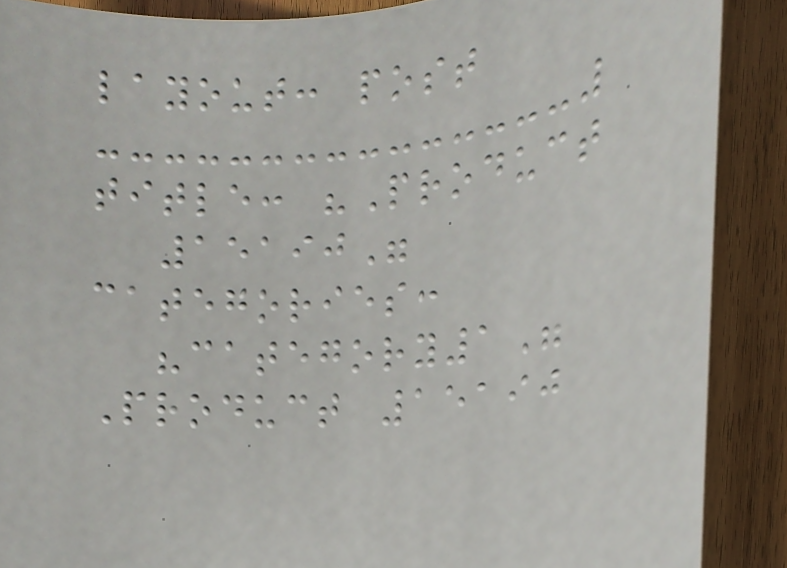layout: post
title: "Product
15190"
categories:
"category1"
Product 15190
